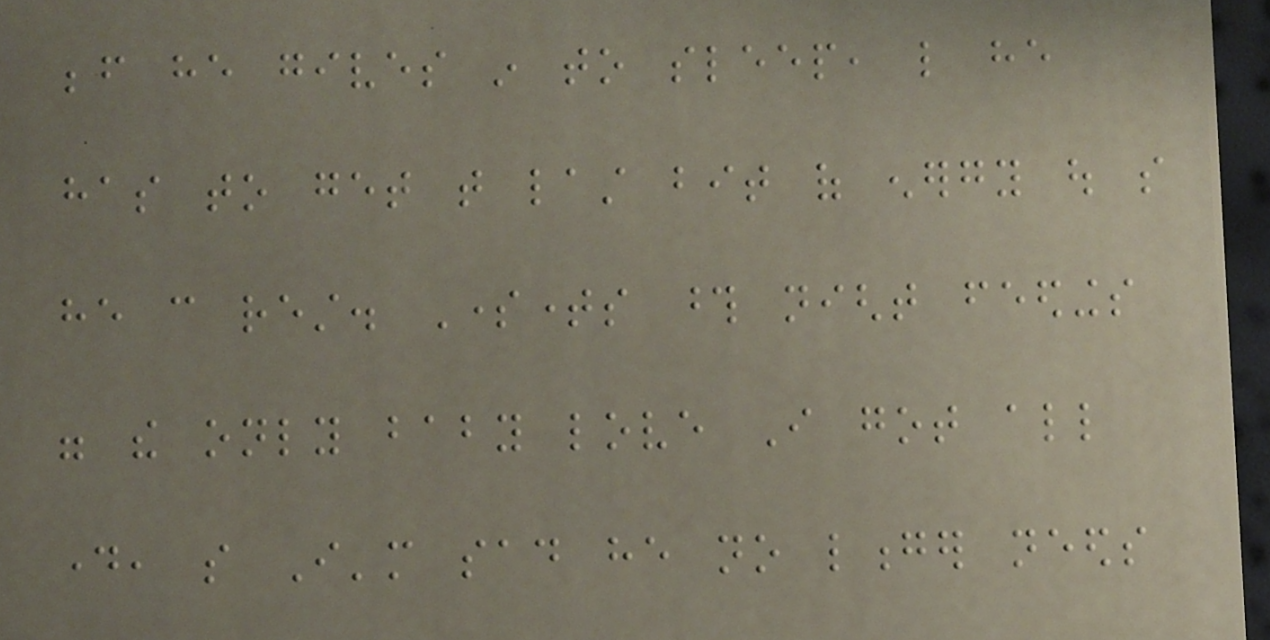before he gives in to sleep, like he
has to get that last bit of energy out so
he can rest. Sometimes those night feedings
were the only baby love I got all
day, so I'm sad he no longer needs
